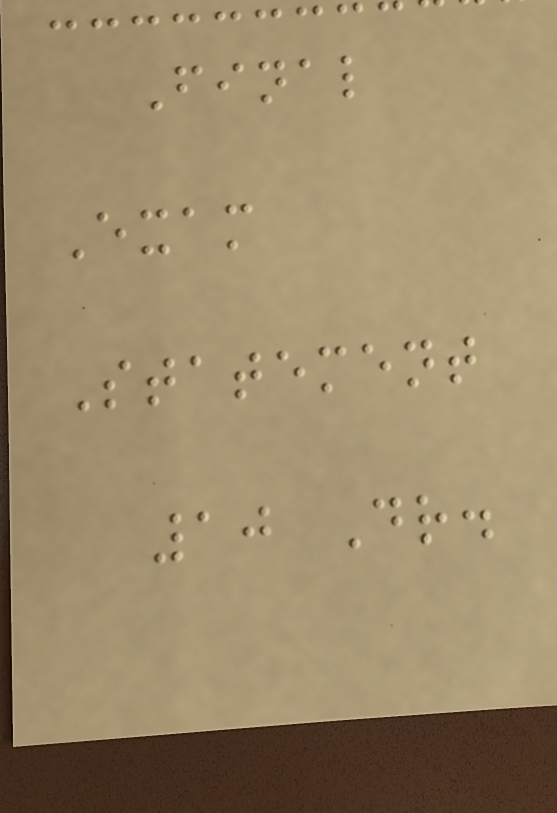Final
Exam
Statement
10 Dr.
